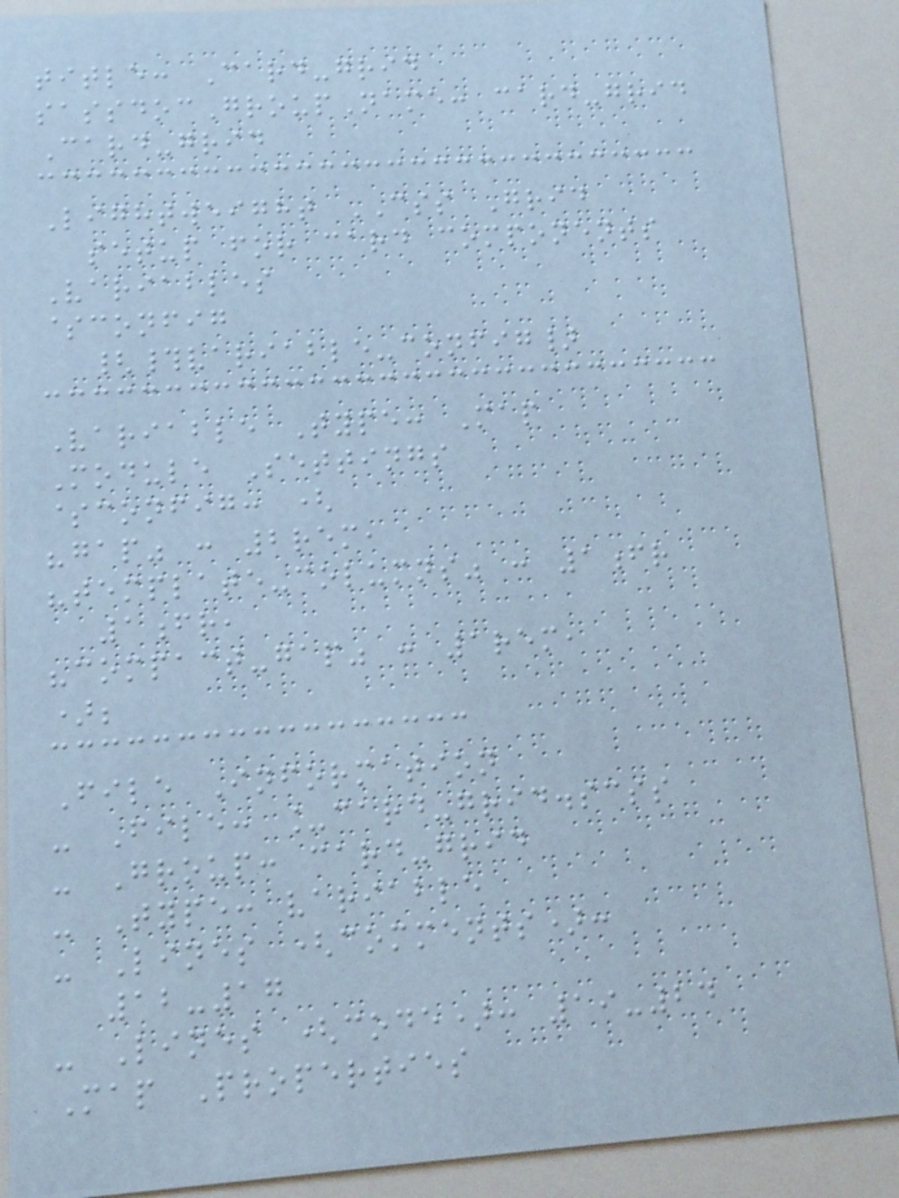title: Card-grid
sassdocGroupName: card-grid
Card-grid
Lightweight CSS Grid
setup for card components
Variables
$config
{#variable-config}
Variable Type: Map
Module Settings
$config: (
"gap" : 2rem,
"template-columns" : 1fr
1fr,
"compact-gap" : 1rem,
);
File Information
- File: _card-grid.scss
- Group: card-grid
- Type: variable
- Lines (comments):
12-17
- Lines (code): 19-24
Map Properties
